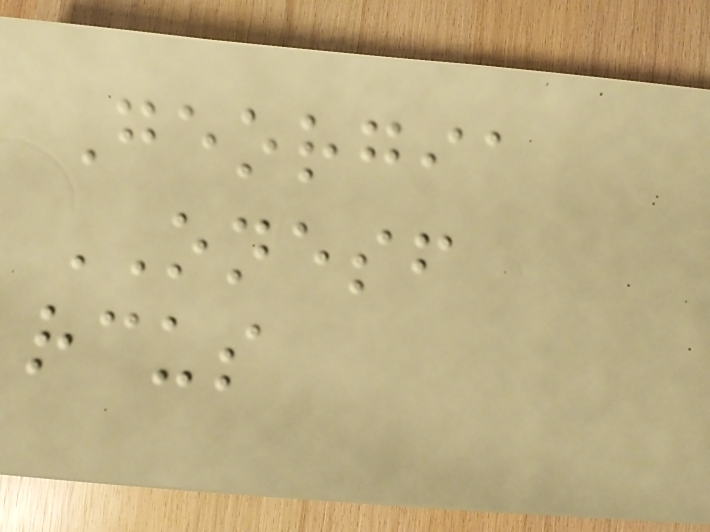Georgia
ONESF
rcus
